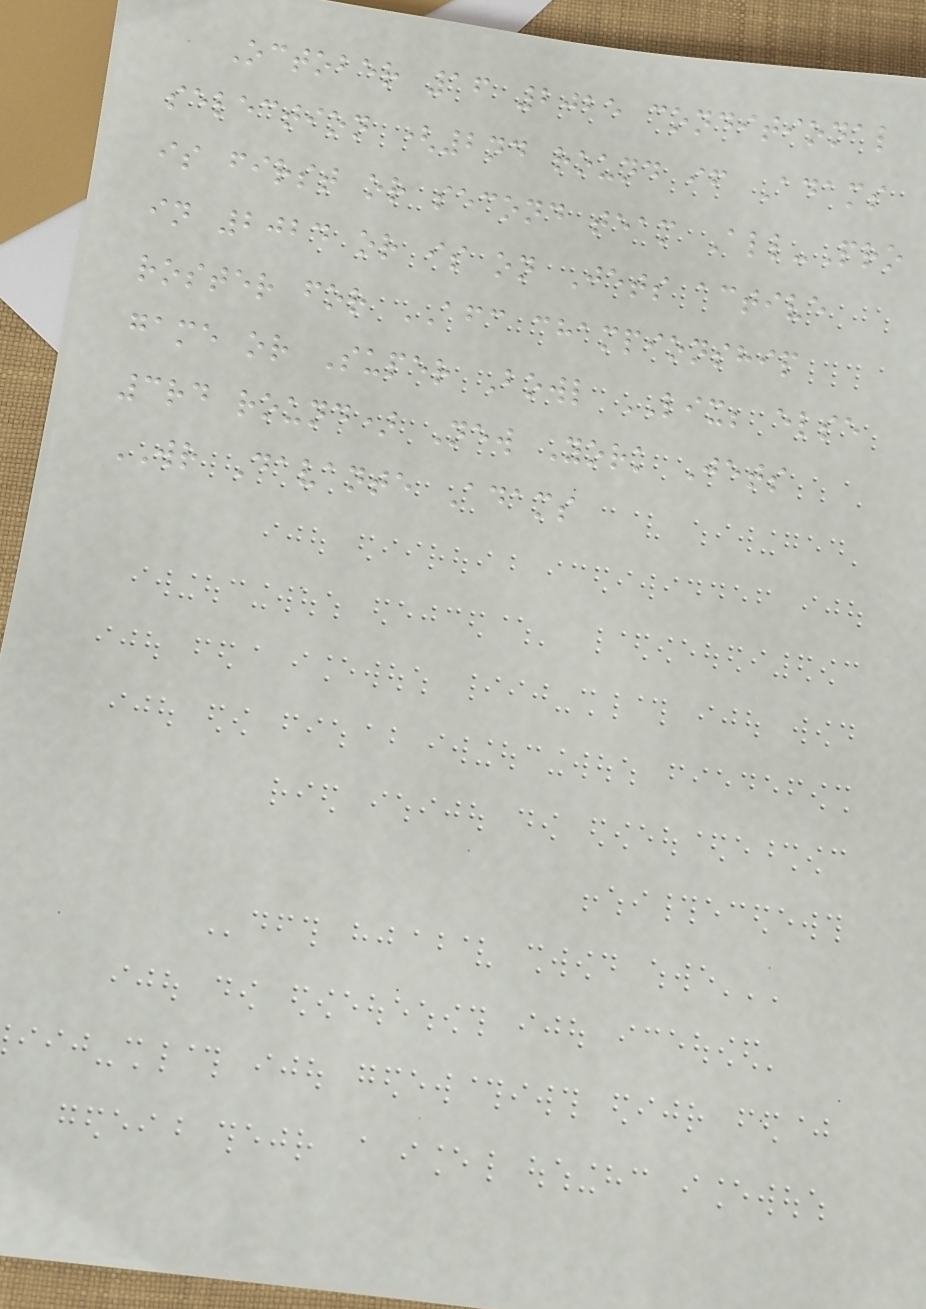October 16 2025 conditional
selection (2nd round if Adams
is first or second team All-Pro
in 2024 or is on Jets active
roster for AFC championship
game or Super Bowl LIX; else
3rd round) New York Jets
WR Davante Adams
